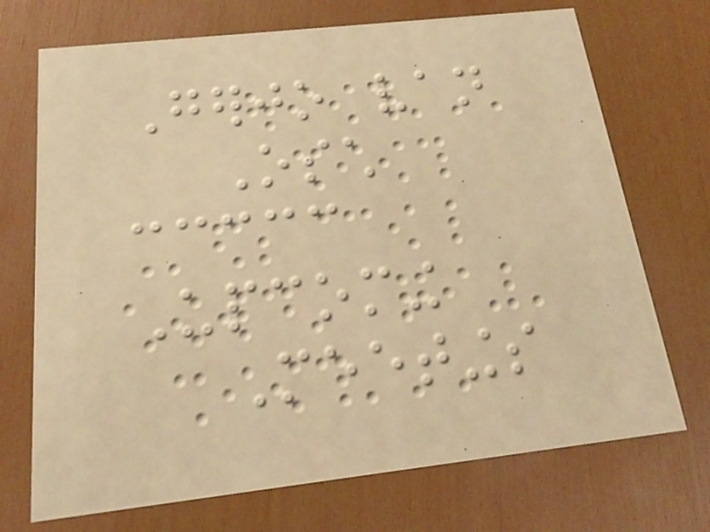Gerjo van
Osch
Upcoming
Meetings
